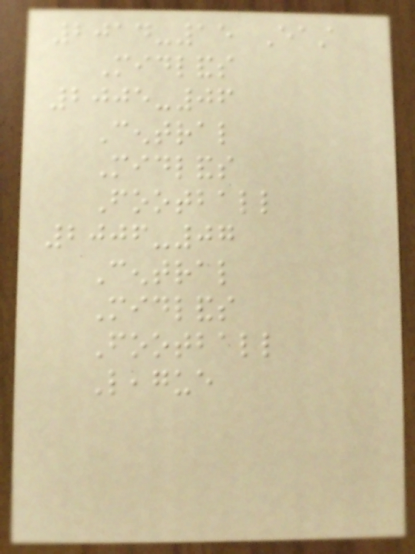2014-15 East
Midlands
2005-06
Central
Midlands
Football
2006-07
Central
Midlands
Football
League
